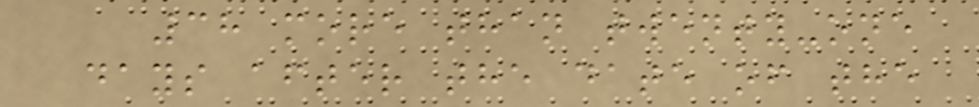38 more than twenty-one
days after the date of the
